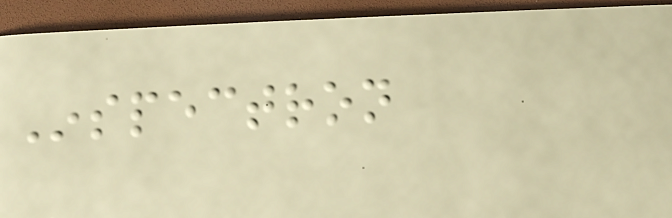Inspectron
